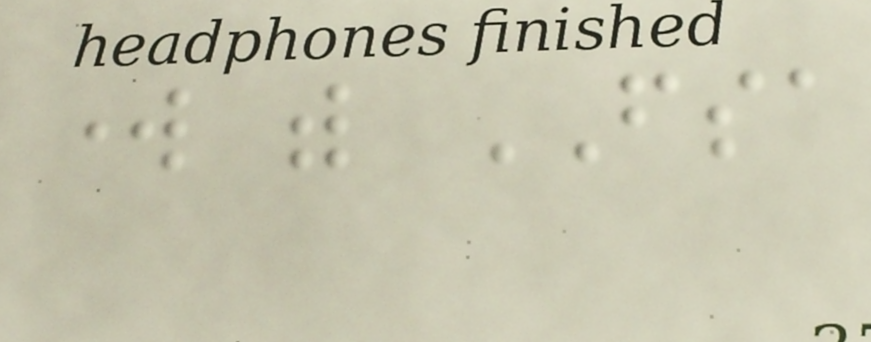work with FSA
